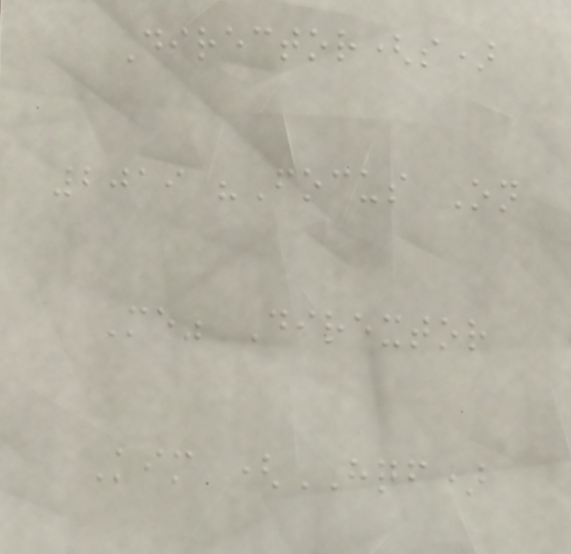Director(s)
2019 "Focus On
Me" Dirextor
Kim (HQF)
